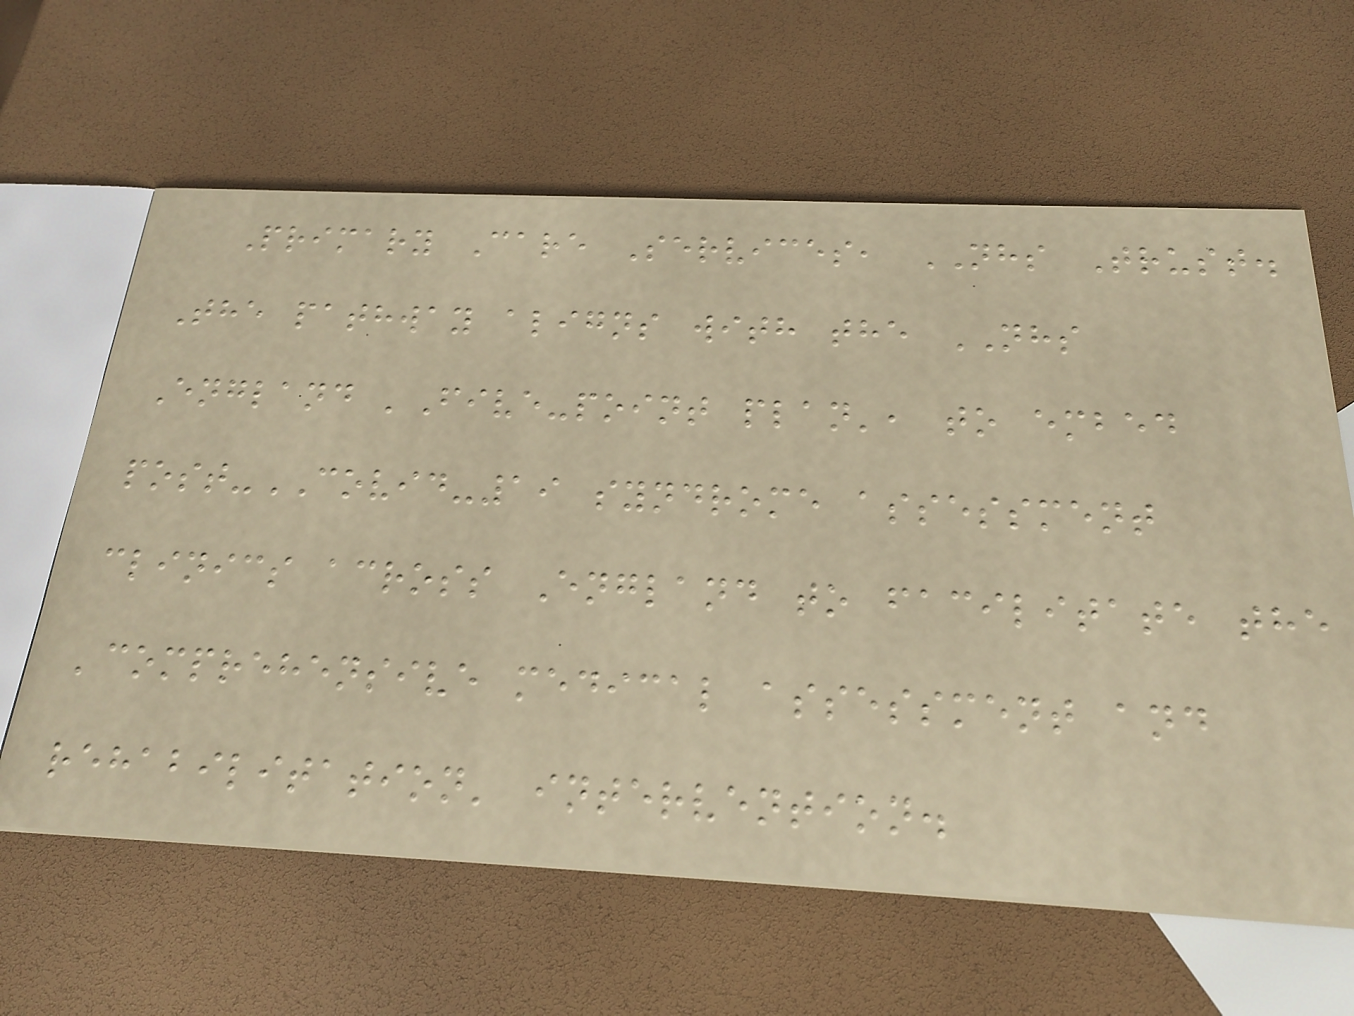Primary Care Services, NHS Trust.
The pathway aligns with the NHS
England 'Five-point plan', to embed
post-COVID-19 syndrome assessment
clinics across England to facilitate the
'comprehensive medical assessment and
rehabilitation' intervention.
